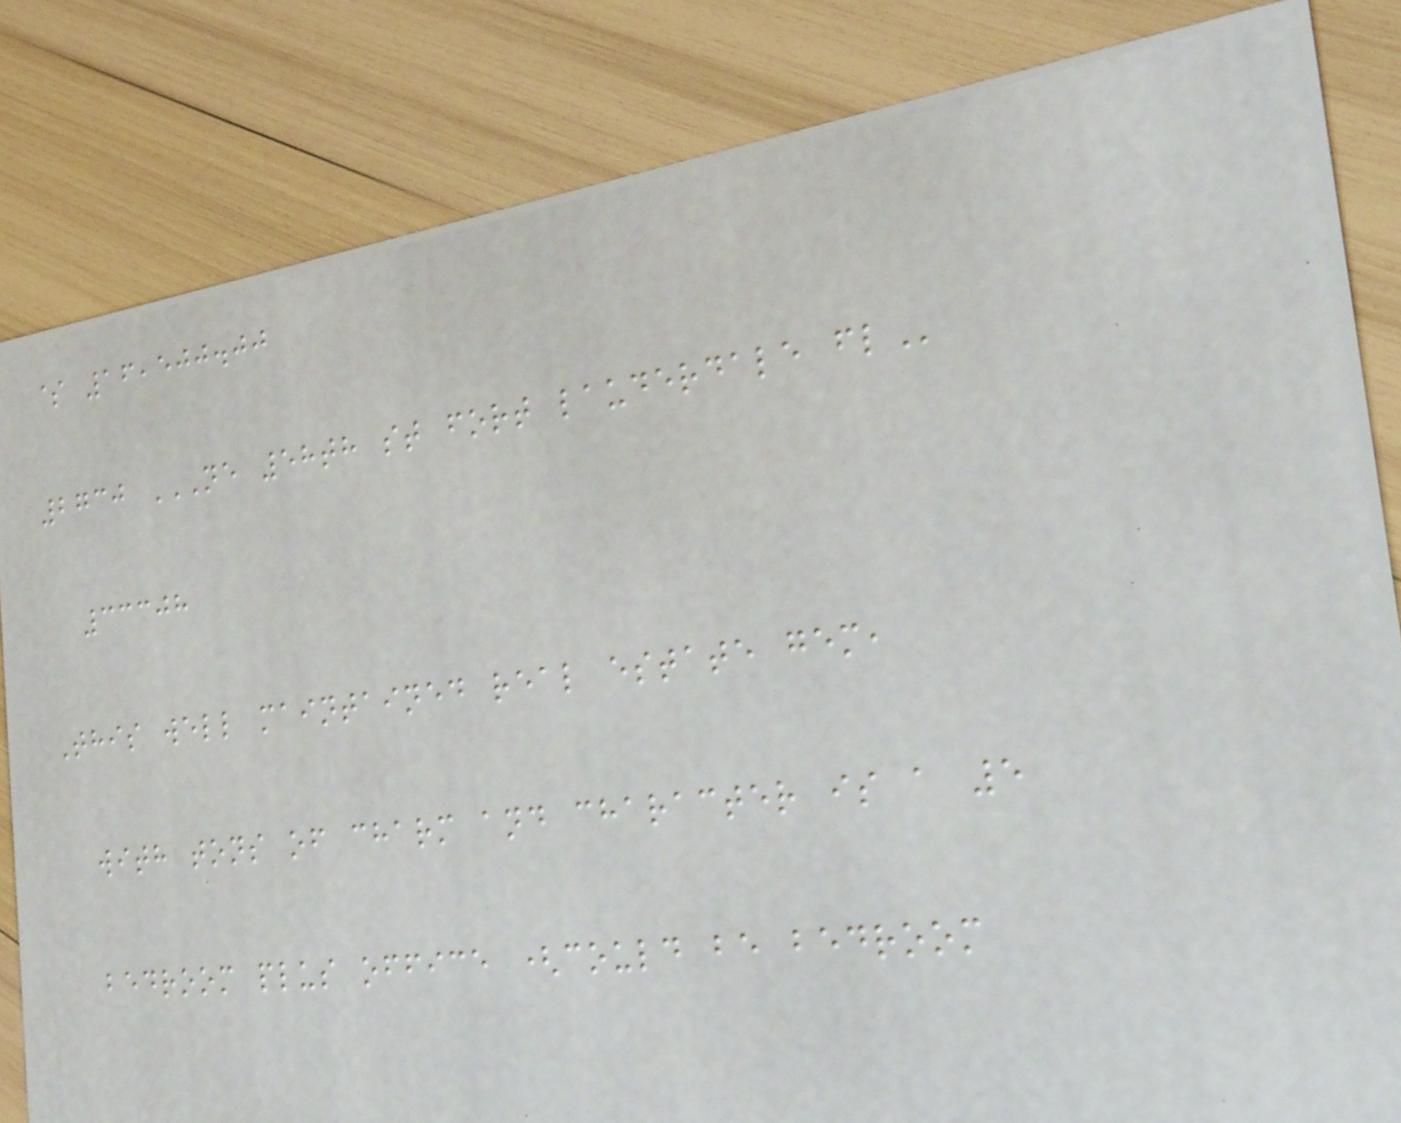$ 16,500.00
2730 NE 58TH ST FORT LAUDERDALE FL
33308
This well maintained real estate gem,
with tons of charm and character is a 5
bedroom plus office (could be bedroom
